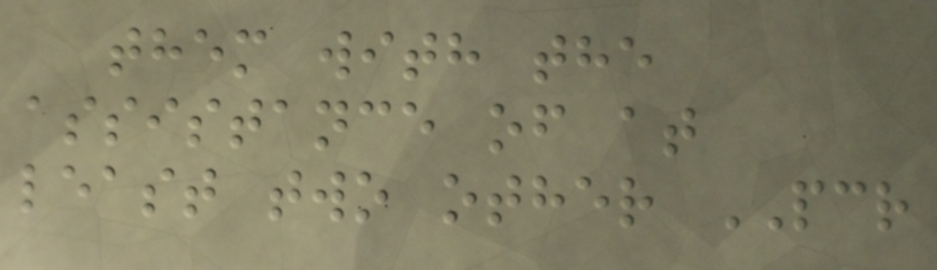them with the
assistance of at
least two other PCR
